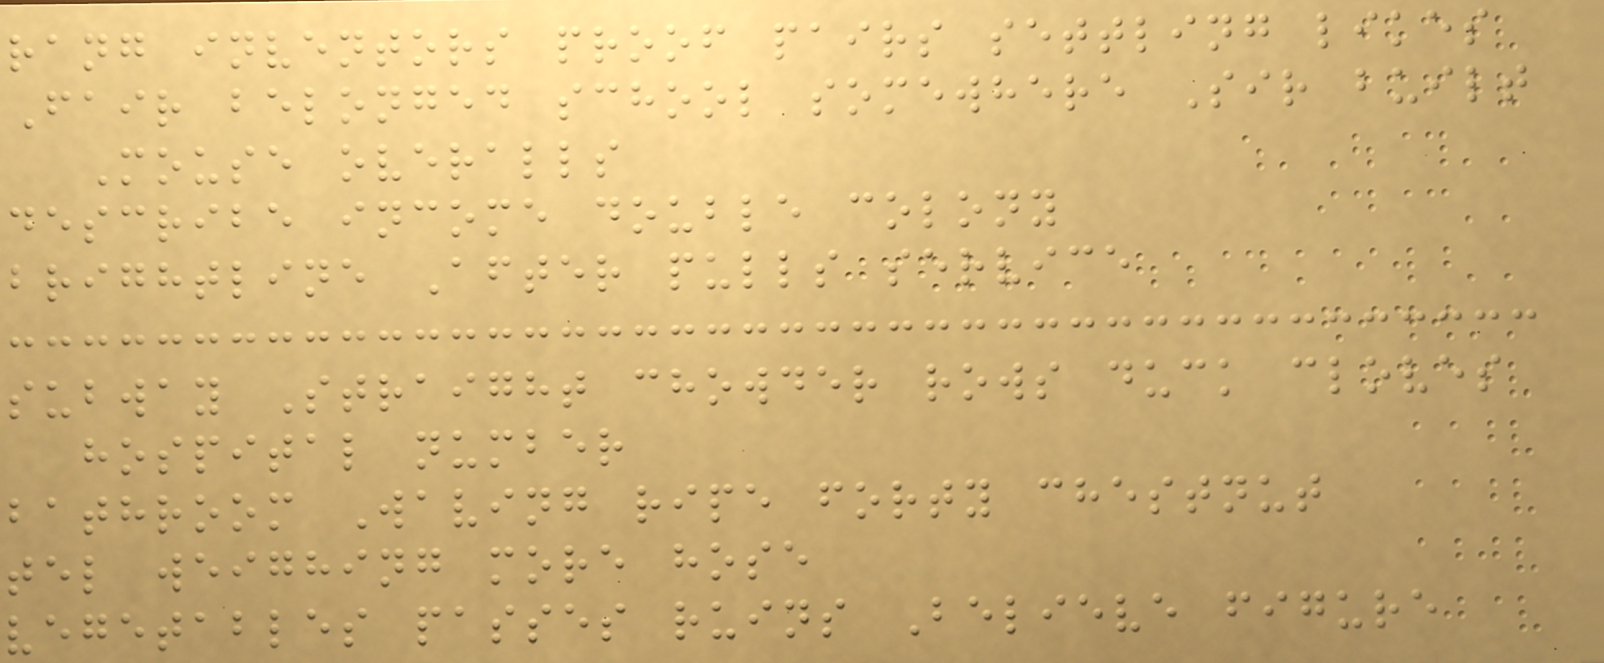rang inventors proof pairs settling likes
Fair belonged school somewhere Sir built
Mouse overalls
describe income double colony
brightline After pulls service
subway Straight chowder rows duck cloves
hospital number
bathroom Waving ripe forty chestnut
tel weighing more hose
vegetables passes ruins Believe figure
